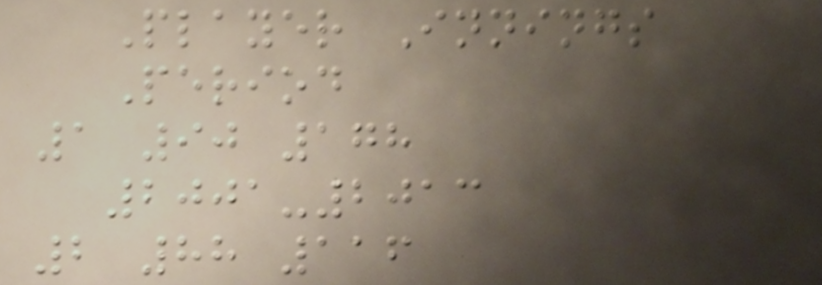Player Innings
Period
1 90 178
2001-2013
2 88 116
